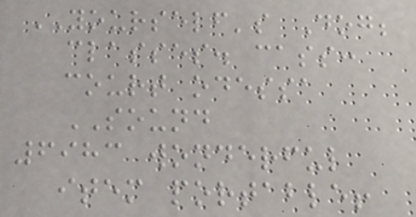YOURSELF's Dog;
classes. cass:
court odessa
SOUND
6983 wonderful
item portable!
